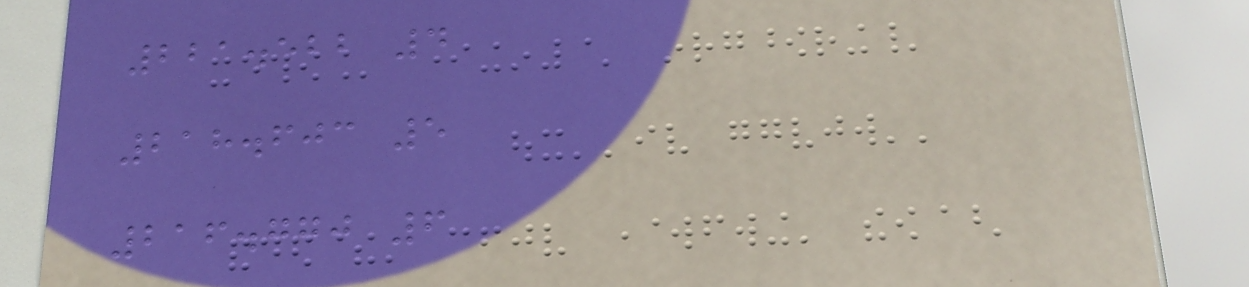221.522 4
218.603 5
216.770 6
